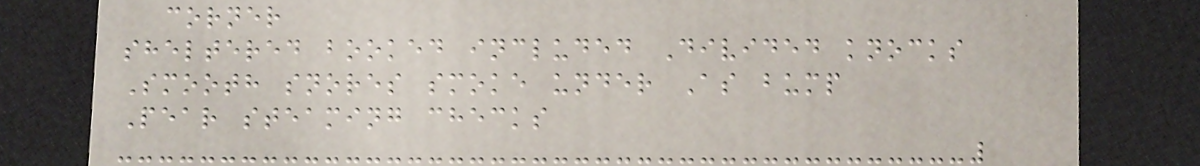corner
sheltered booked included Divided knocks
Smooth snores smoke under As bump
Pear steaming checks
